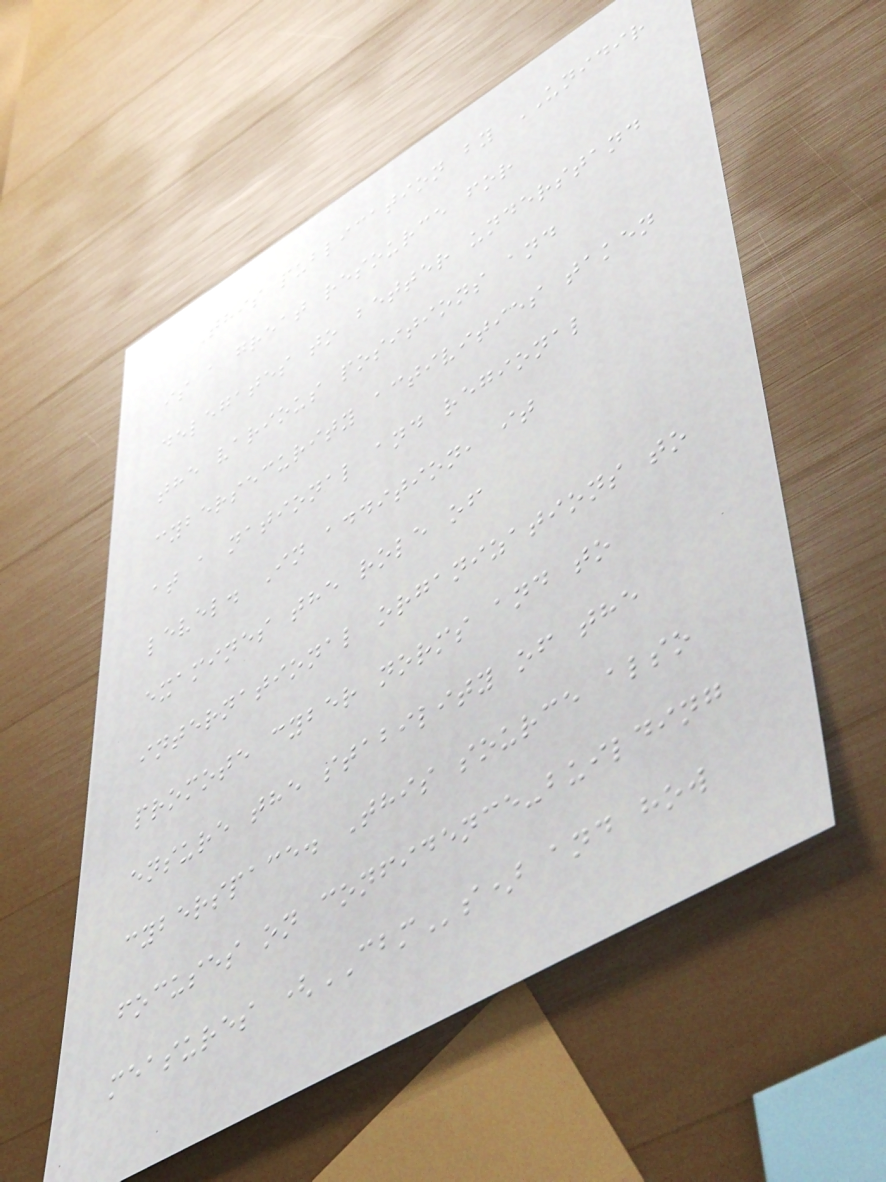This publication by UNIDIR
is a great resource for
delegates to better understand
the various positions and
cybersecurity activities taken
at a national and regional
level. In addition, it
examines the role of
international organizations to
promote cyber norms and to
ensure the stability of the
cyberspace. This source also
focuses on confidence-building
measures (CBMs) and how
